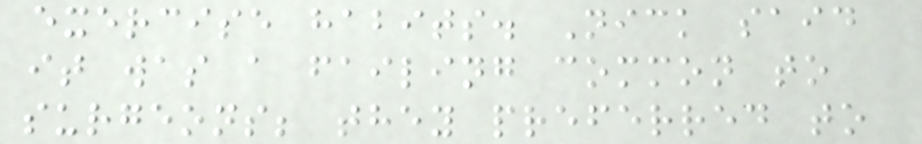exercise habits. Nick said
it was a failing common to
surgeons; they preferred to
